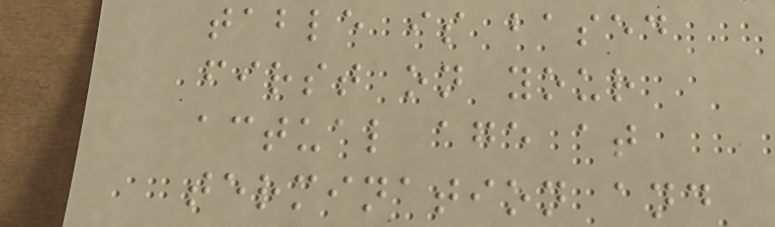table is based
first on your
actual age at
termination and
